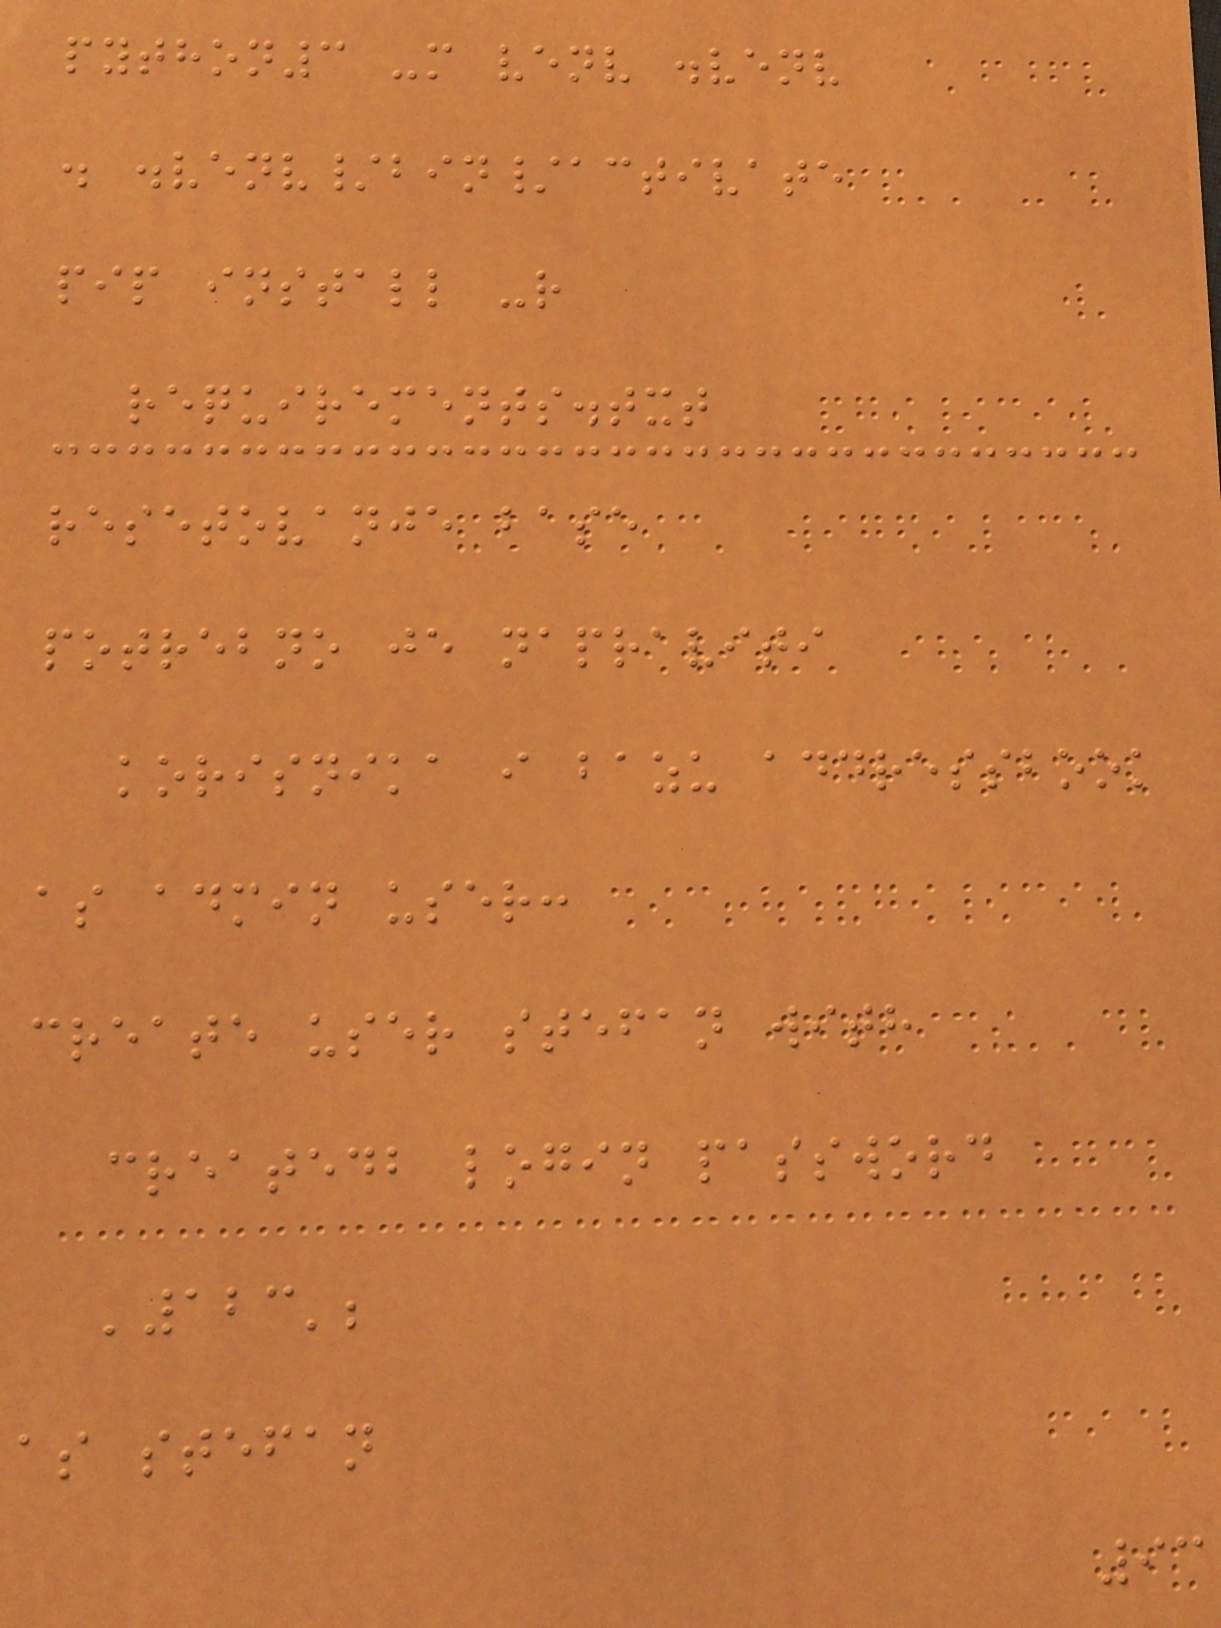python3 -m venv .venv
. .venv/bin/activate
pip install -r
requirements.txt
resetovanje base
potrebno je napraviti
korisnika i bazu addressbook
as admin user:
create user stefan with
createdb login password
'123';
as stefan
93
